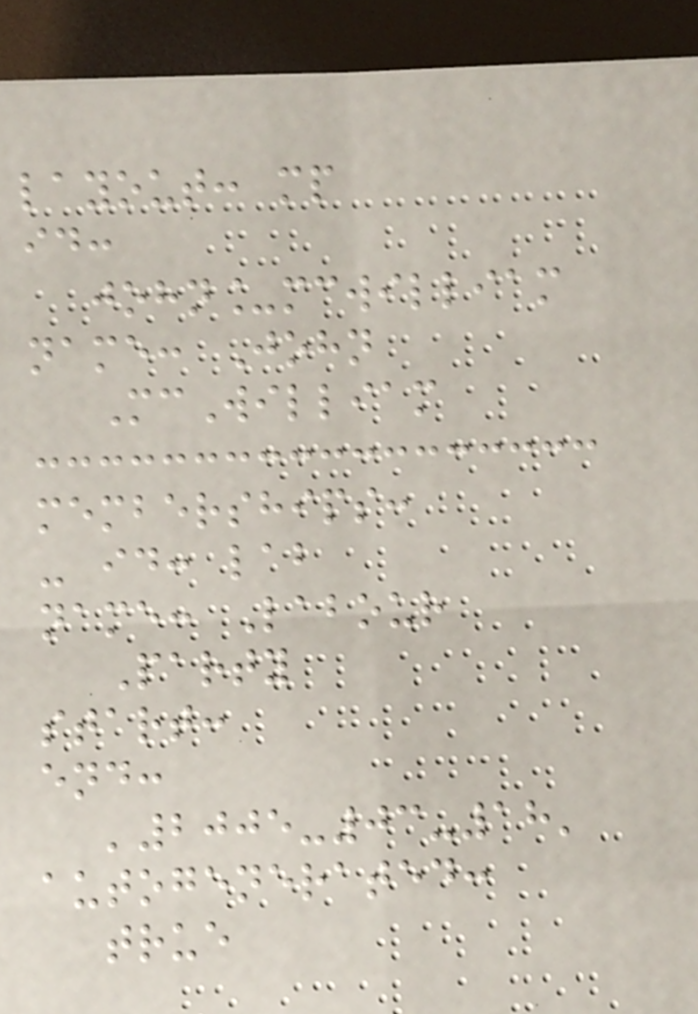layout: mp
id:
john_mcwilliam
name: John
McWilliam
memberships:
- id: lab
name: Labour
Party
start:
end:
'2005-03-18'
autogenerated:
true
